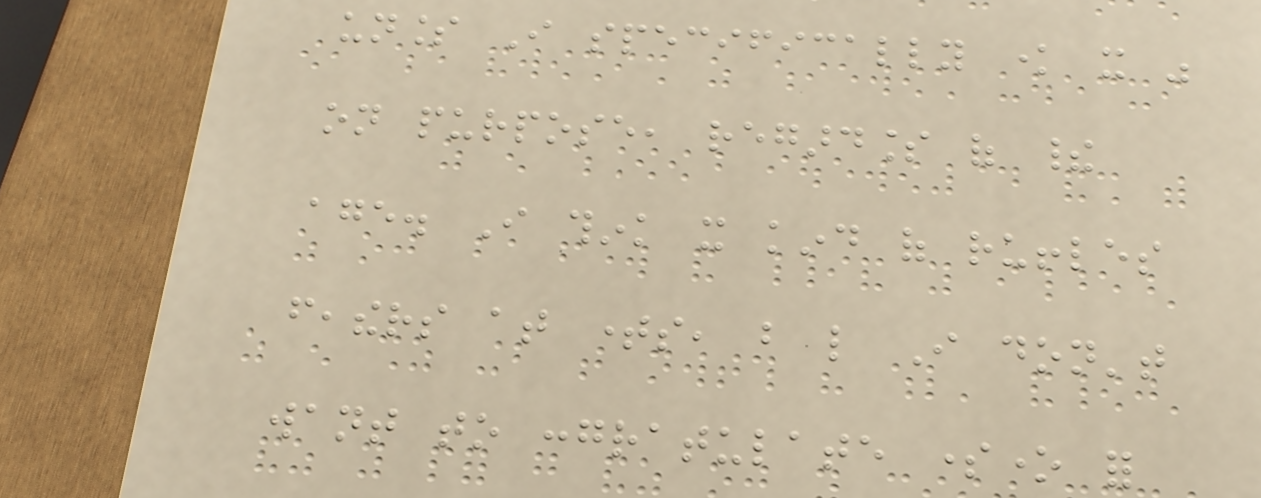unless I specifically know it was
on purpose, regardless of their
age. I think it kind of ruffles
feathers at times, but like I don't
want to congratulate someone for
